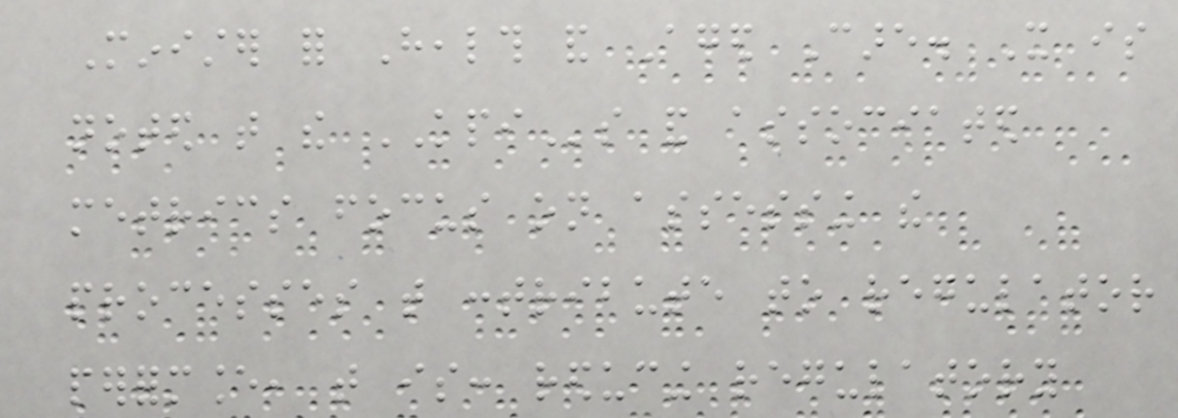Minister for Health and Aged Care. It is
noted that the KPIs and associated
metrics focus on assessing the
processes that contribute to regulator
performance, that is: reducing regulatory
